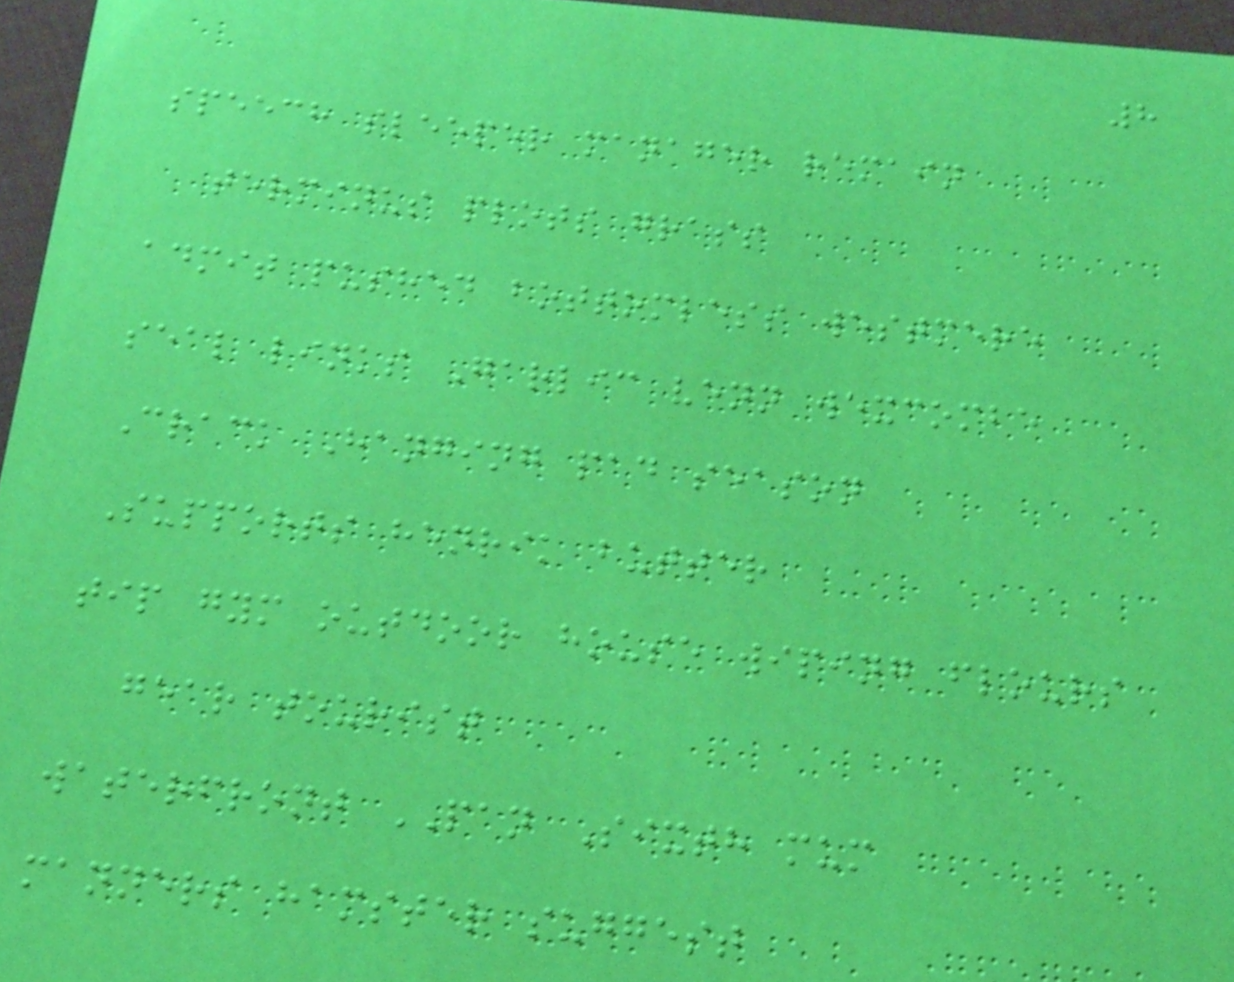8
speech sleeper manager remain
terminus plots grass
admit pushed bottomless westmere
seal links Garlic venn wexcombe
Crack Hanging pad season
Supports henrik butter
tip gym outdoor house wiping flours
gear tourist
waterfront PAN Sixth mum
manners hamster suggest
